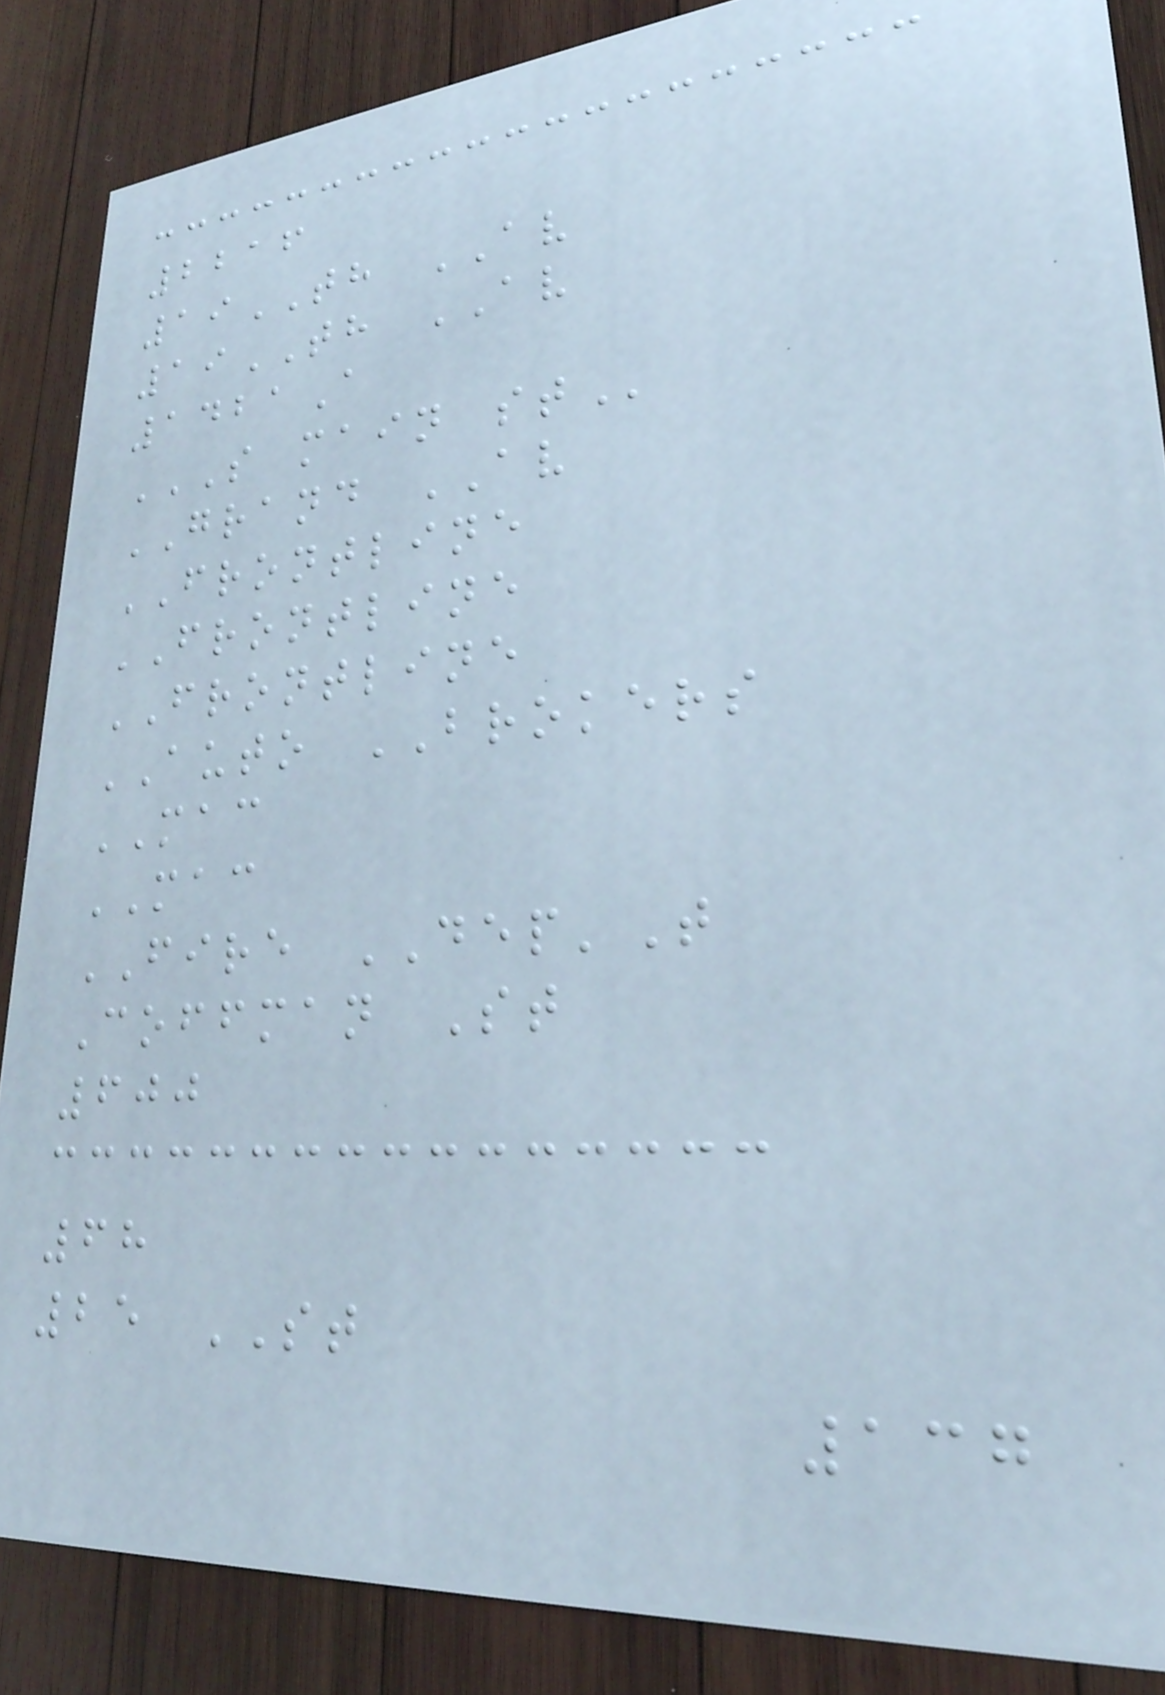2216
19TH AV
19TH AV
1421A
S MAIN ST
GRAND AV
FRONTLINE
FRONTLINE
FRONTLINE
AUTO BROKERS
MAC
MAC
FIRE DEP'T
Coffman St
600
68
25 ST
137
